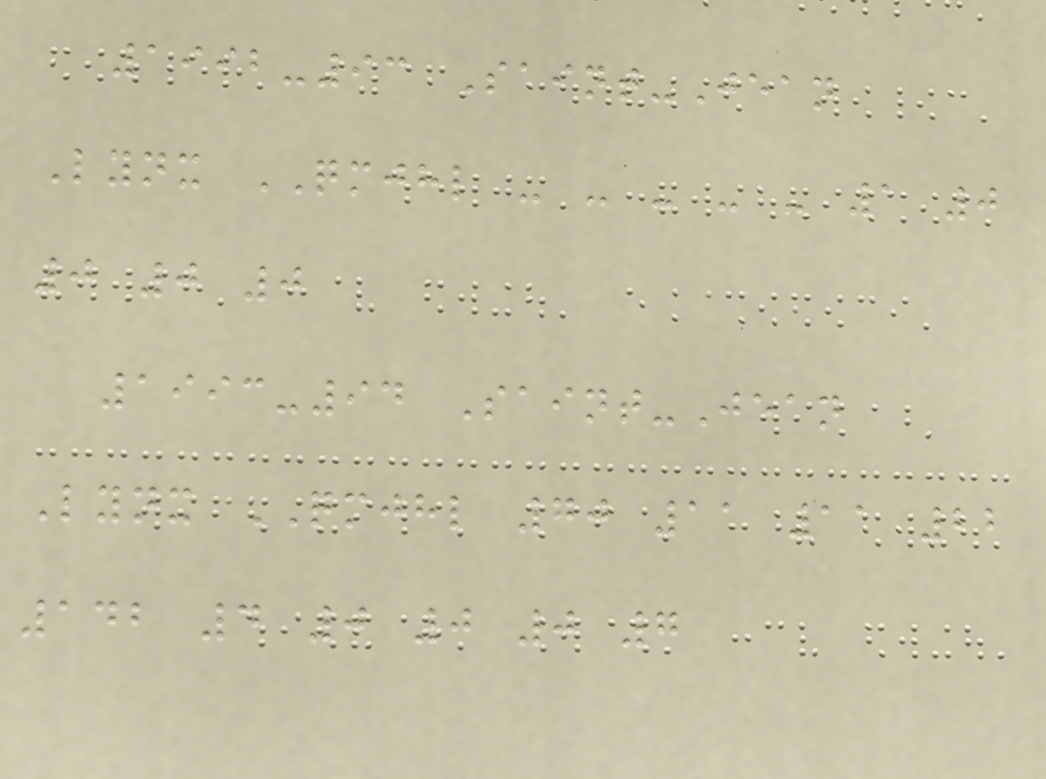1992-93 Saint-Jean
Lynx QMJHL - - - - - 1 0
0 0 0
1993-94 Saint-Jean
Lynx QMJHL 70 11 11 22
142 4 0 0 0 7
